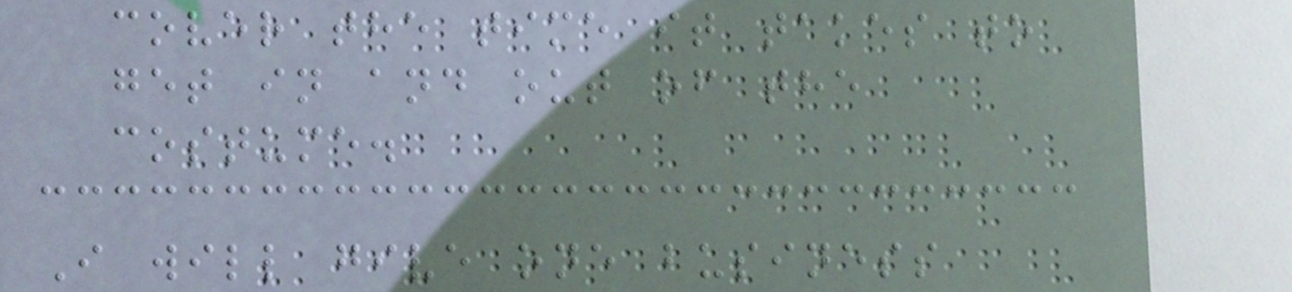cover the time it takes to
get in and out of the
costume.
I will give one business
